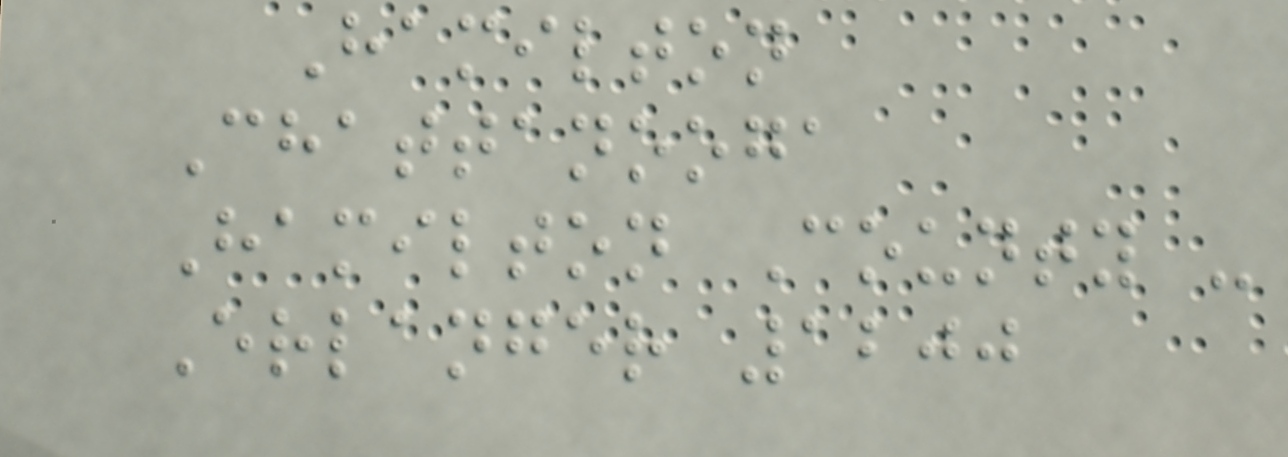Hamilton
Chattanooga
Hamilton County -
Erlanger 1200
